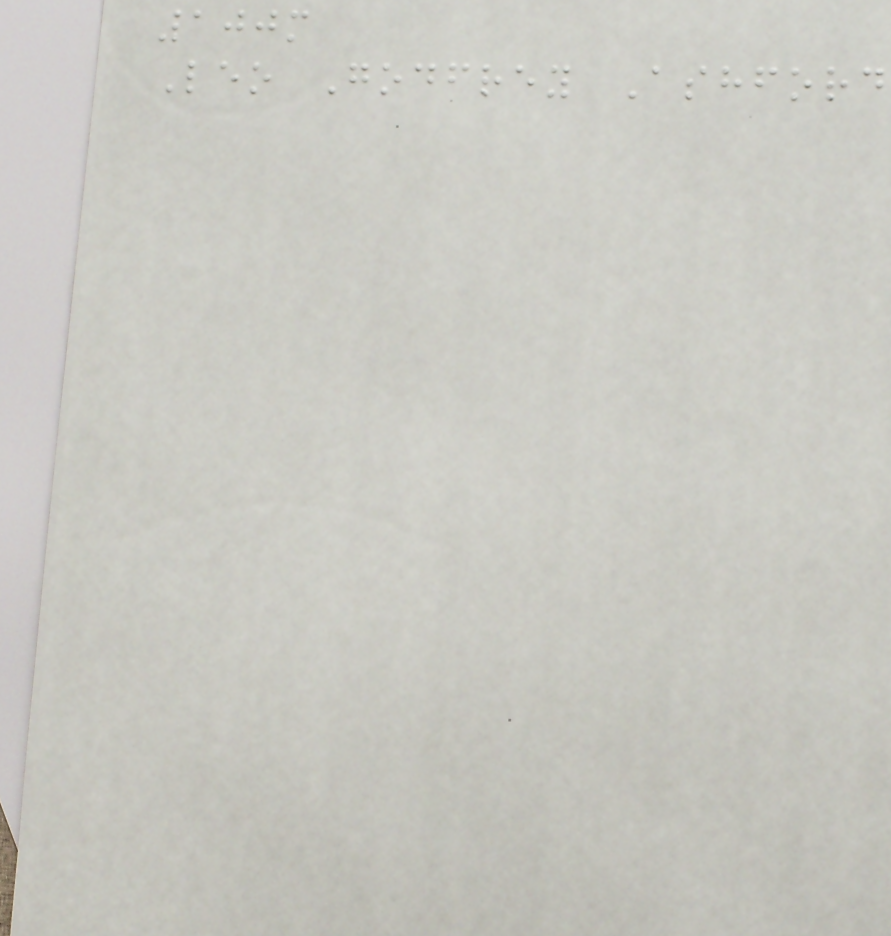100m
Leo Godfrey Ashford
